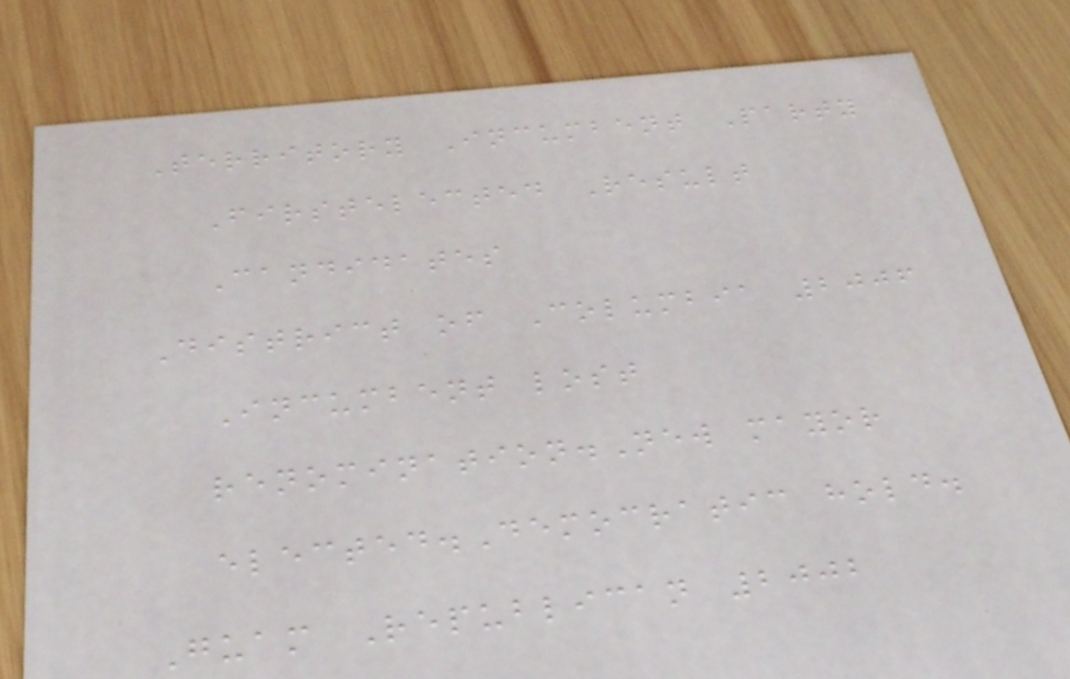Territory Incumbent Party
Firstelected Result
Candidates
District of Columbia 2006
Incumbent lost
renomination.New mayor
elected.Democratic hold.
Guam Republican 2002
